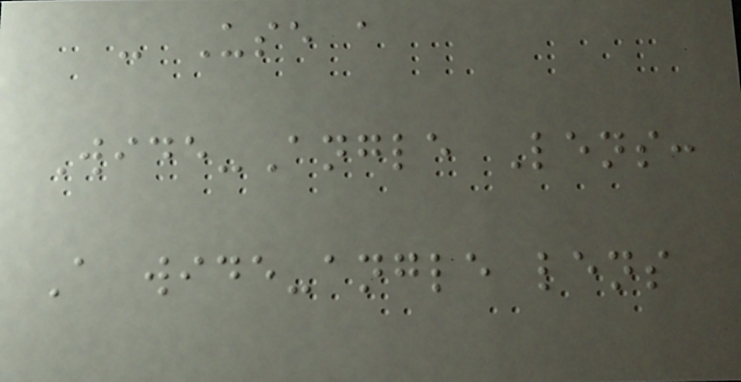- Use a
Wide-Angle Lens:
A wide-angle lens
